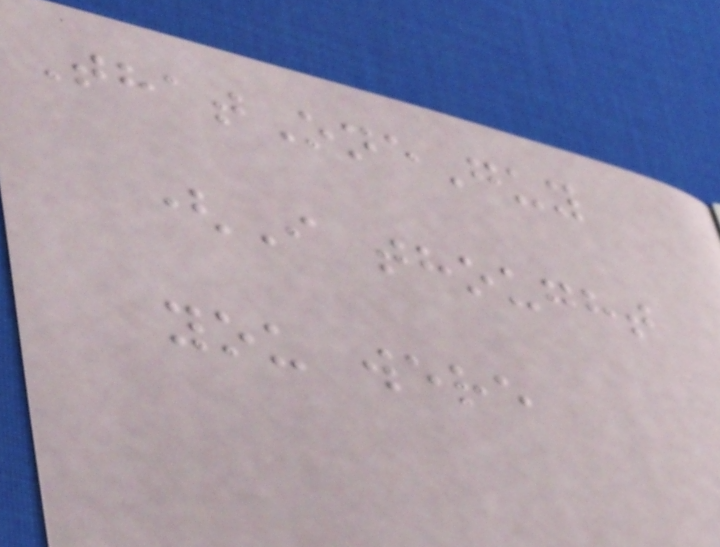ThatOneGuy
(I thought
you were
